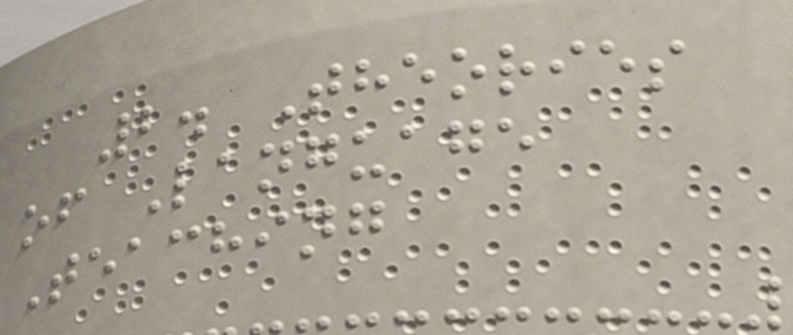2. Theories
of Language
Teaching
